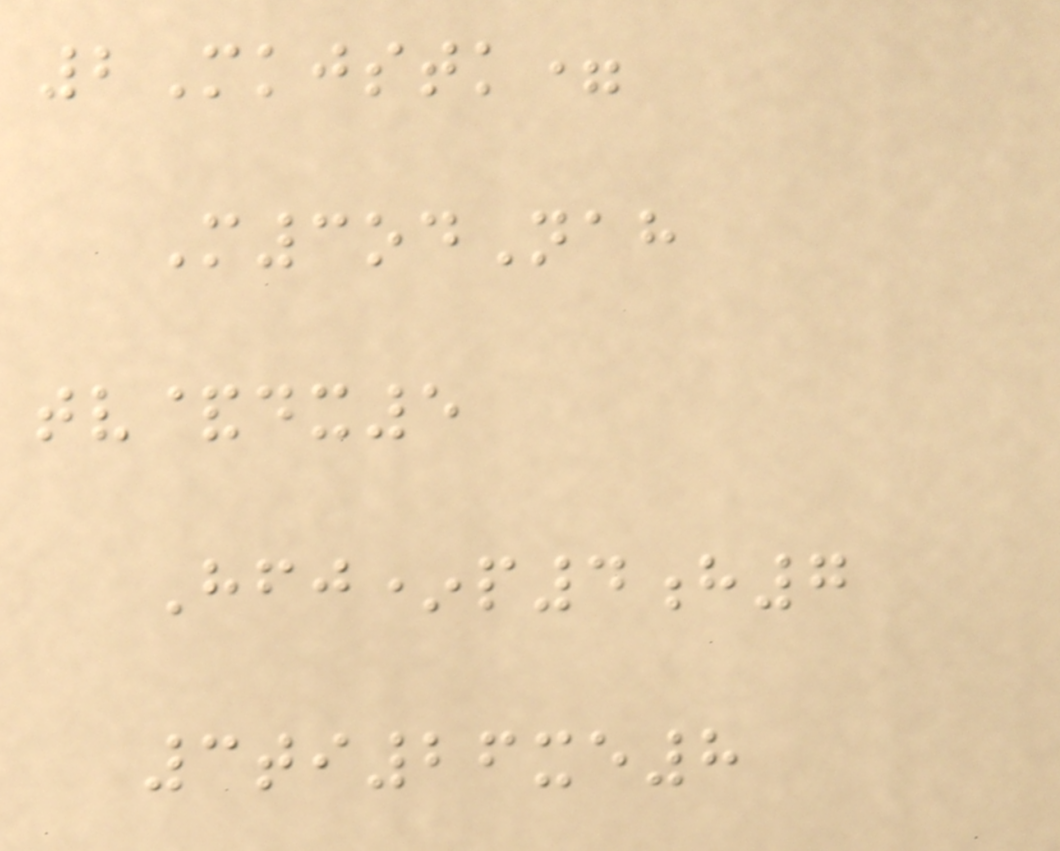2Mkjstk=
M3odNah
tv&dx5
Hfj*p4h7
3ti26xe8
